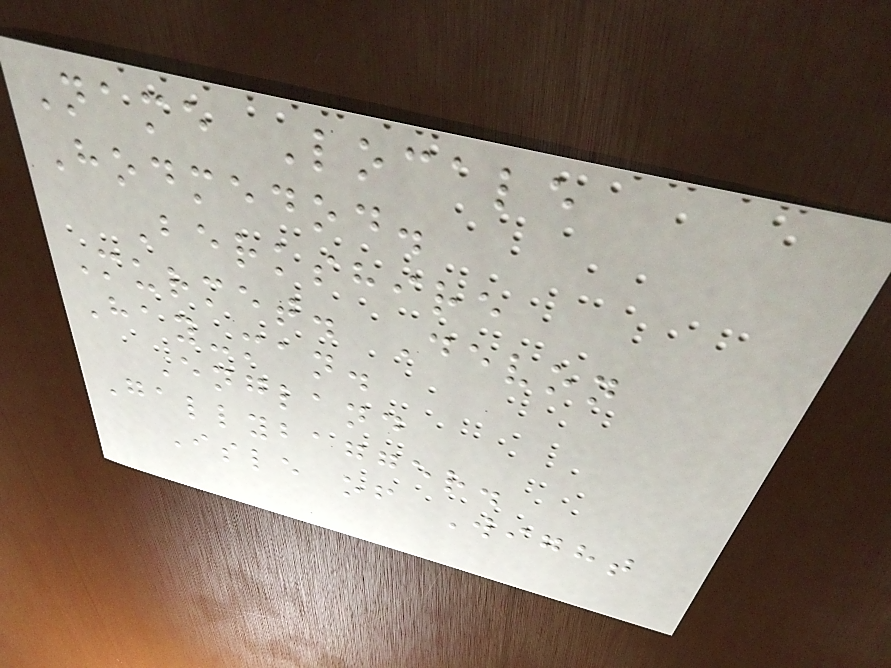Name Locale
Hodmedod.
Berkshire
Murmet. Devon
Hay-man.
England
Gallybagger.
Isle of Wight
